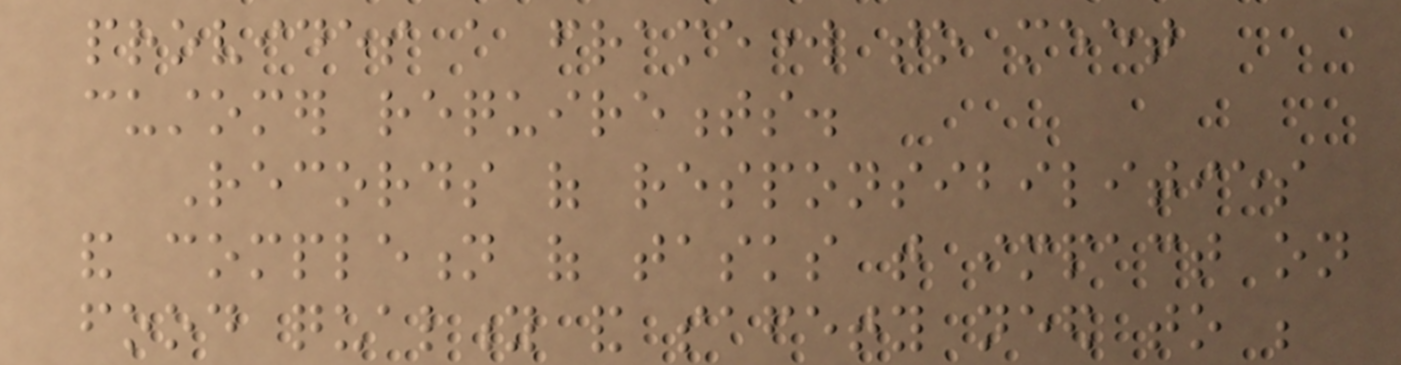provides a framework to meet
customer requirements.
Records of responsibilities
and completion of tasks that impact on
food quality and safety need to be
